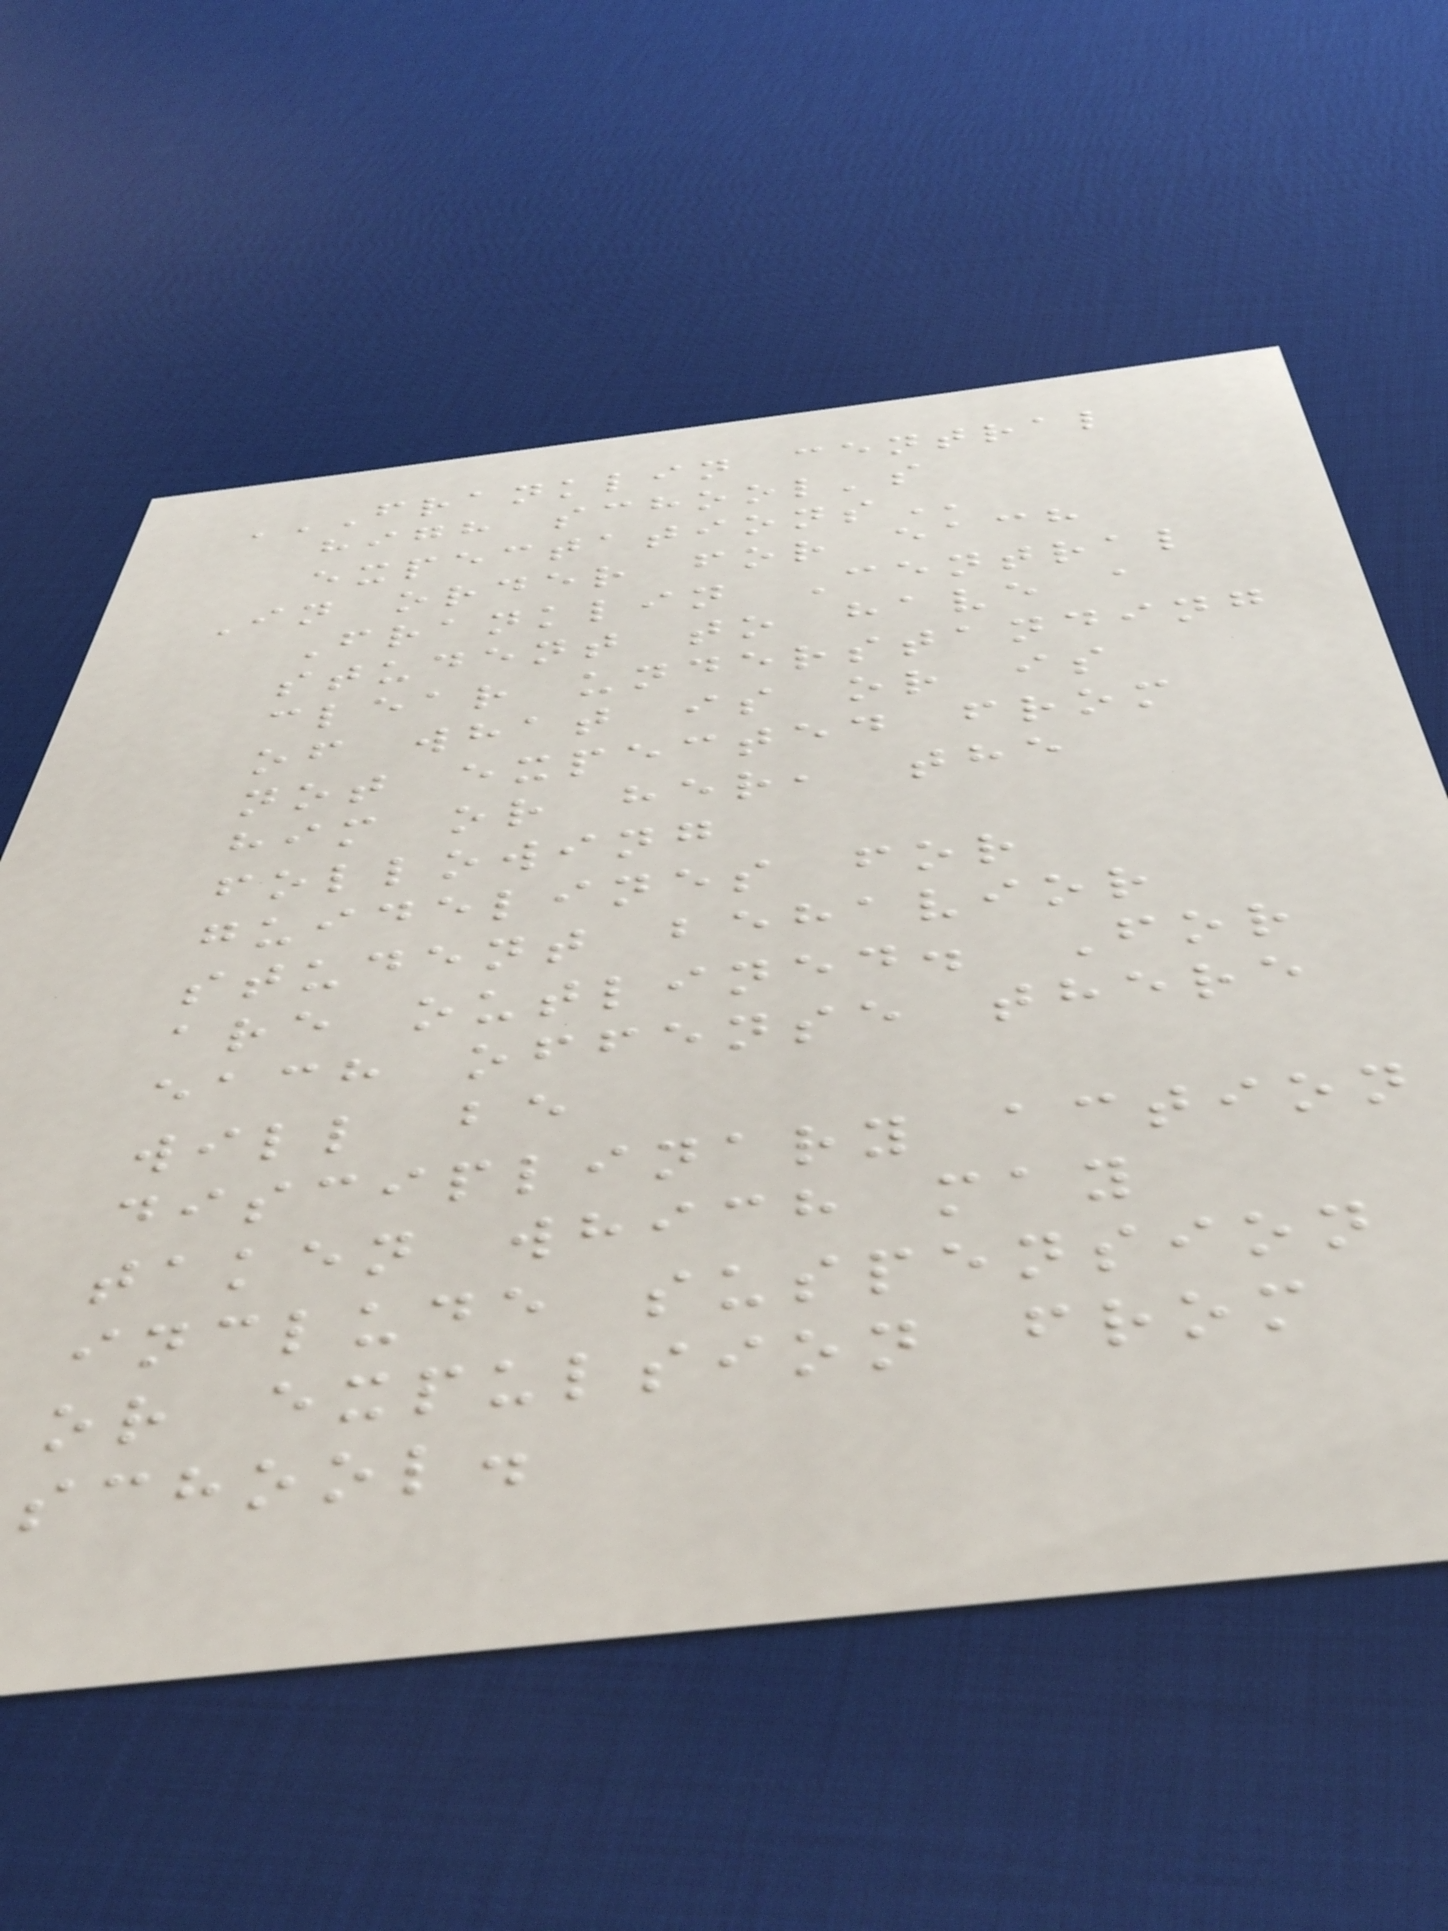FRANKLIN CENTRAL
high school's
In order for each
Franklin Central
student to have a
clear understanding
of what is or is
not expected from
him or her, the
following
guidelines for
student behavior
are outlined. For
each offense there
will be
disciplinary action
taken which may
include suspension
or expulsion from
school.
